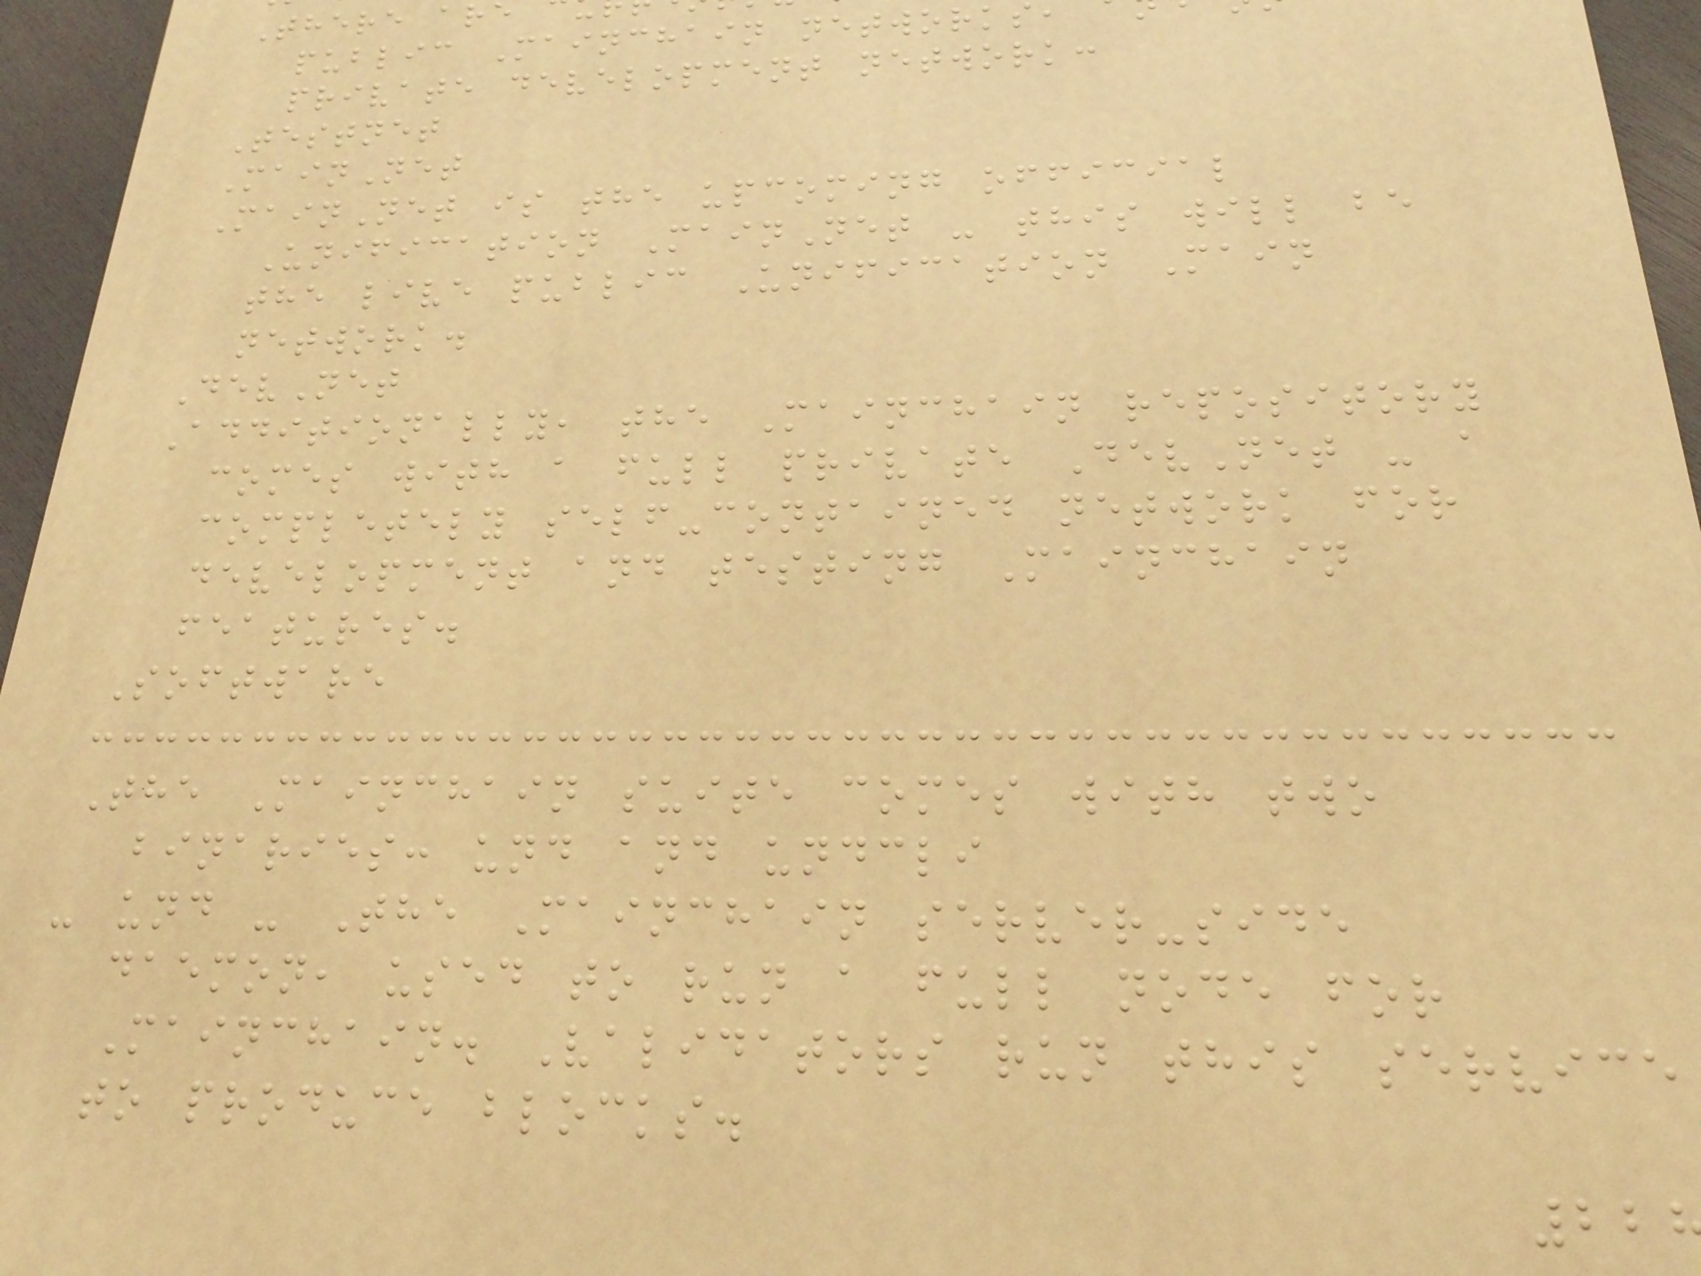public Mainchain networks
private development network:
Testnet
MainNet
MainNet is the upcoming official
Unification MainNet - this will be
the live public Unification Main
network.
DevNet
Additionally, the Mainchain repository
comes with a full private DevNet - a
completely self-contained network for
development and testing Mainchain
features.
Software
The Mainchain suite comes with two
binaries: und and undcli
- und - The Mainchain server-side
daemon, used to run a full node for
Mainchain. Validators run this service
to produce blocks.
